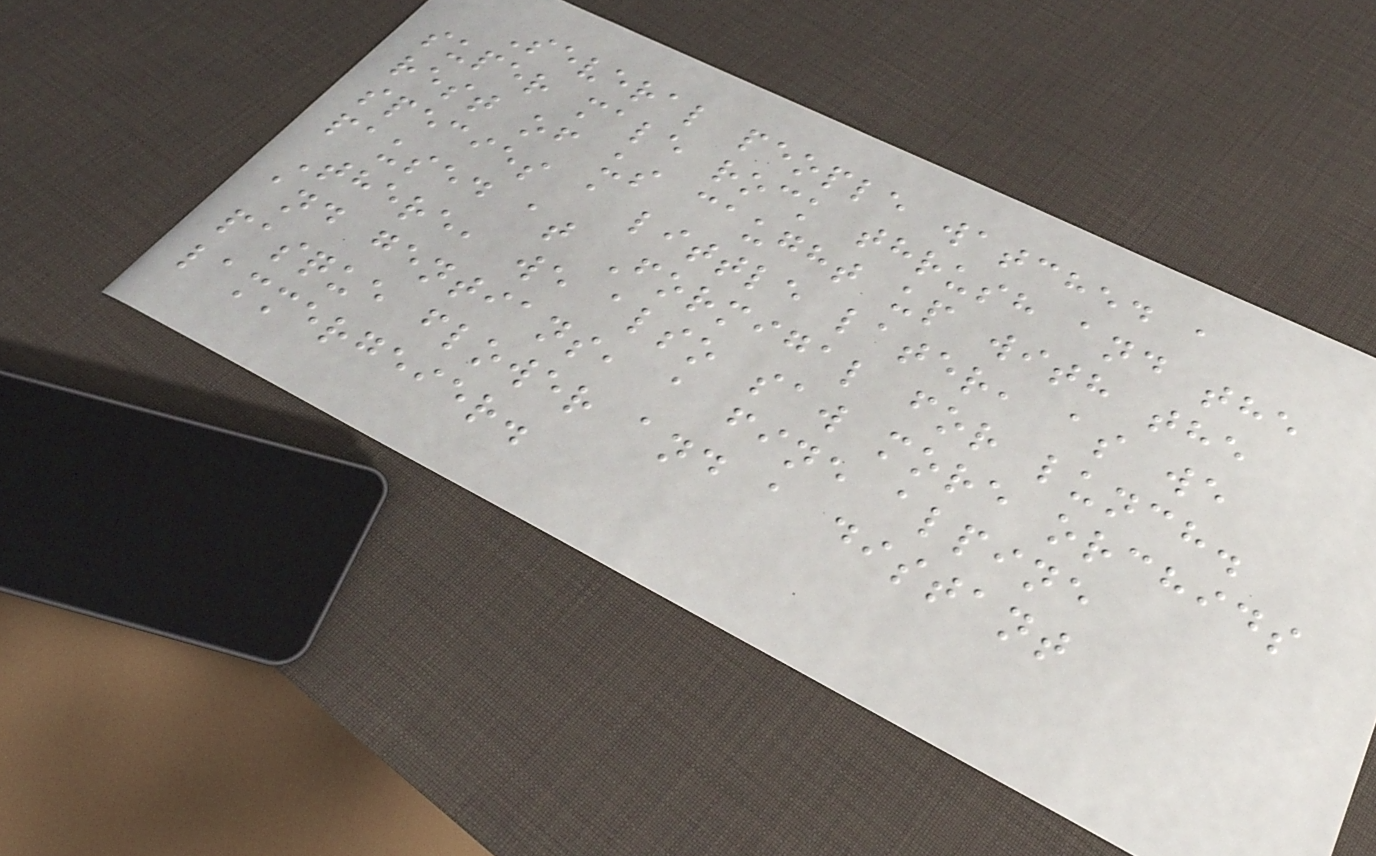Several people watched a
super male rock thrush and the
rest of us caught up with the
species a little later, as we
paused at Formigal for lunch.
There, we also saw more orchids
and gentians, a fine alpine
pasque flower and a distant
lammergeier.
